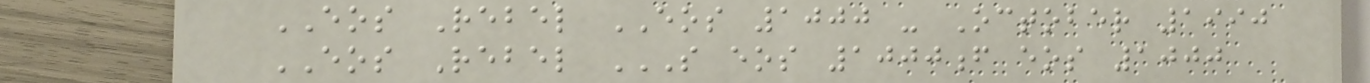EOS Rebel EOS 1000 - October 1990
EOS Rebel S EOS 1000F EOS 1000
